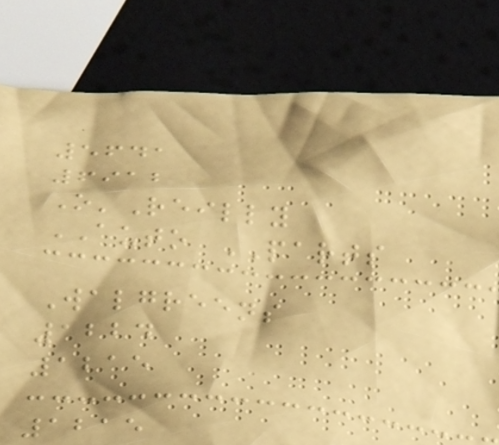5641
6912
O'Reilly
AUTO PARTS
Walgreens
1224
1215
1215
